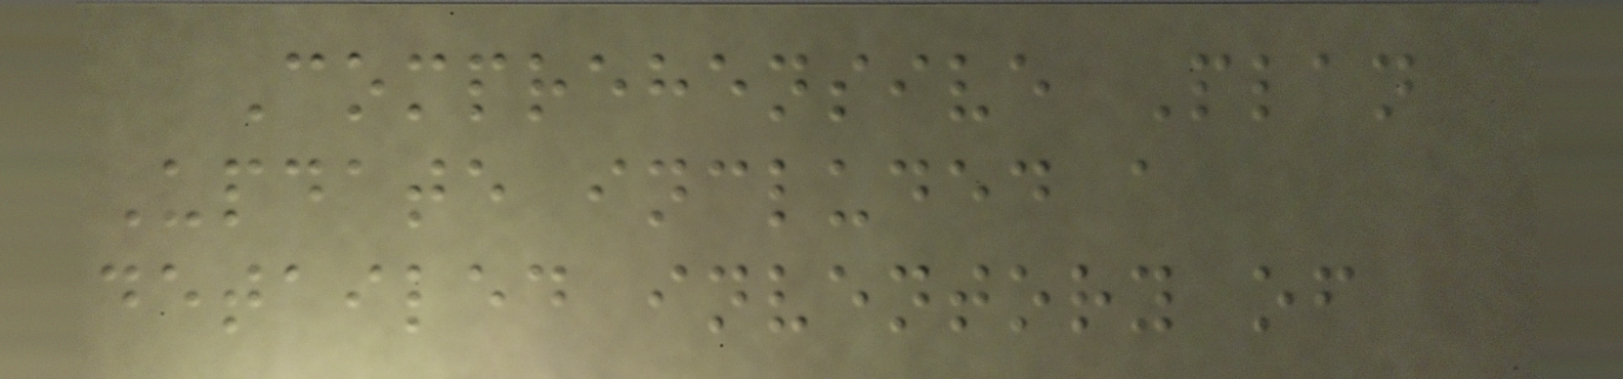Comprehensive Plan
Update included a
detailed inventory of
